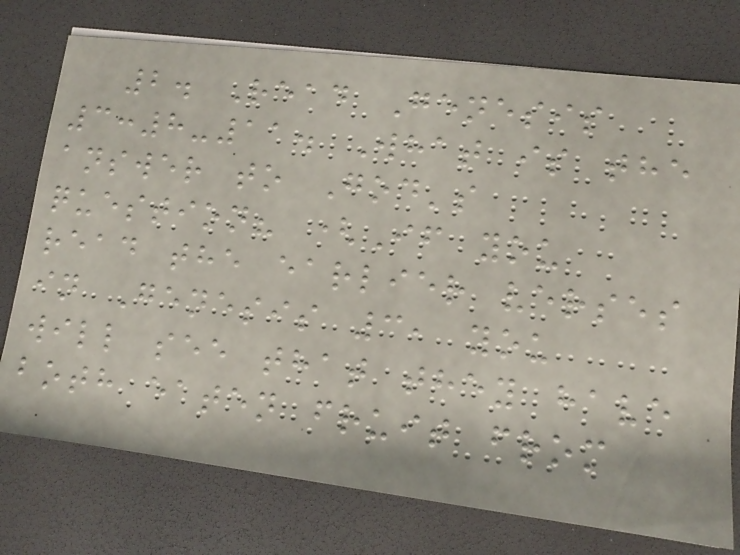2. Read Genesis
3:8-11. What is the
answer to God's
question? (If you
read the earlier verses
in Genesis 3, you
will see that they have
both eaten fruit from
